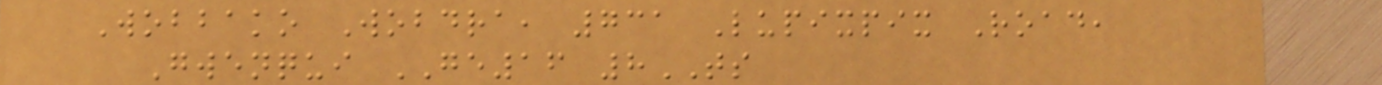Wobbako Wobdra, 731 Lupixpix Road,
Gwenqui GE16 8TS
